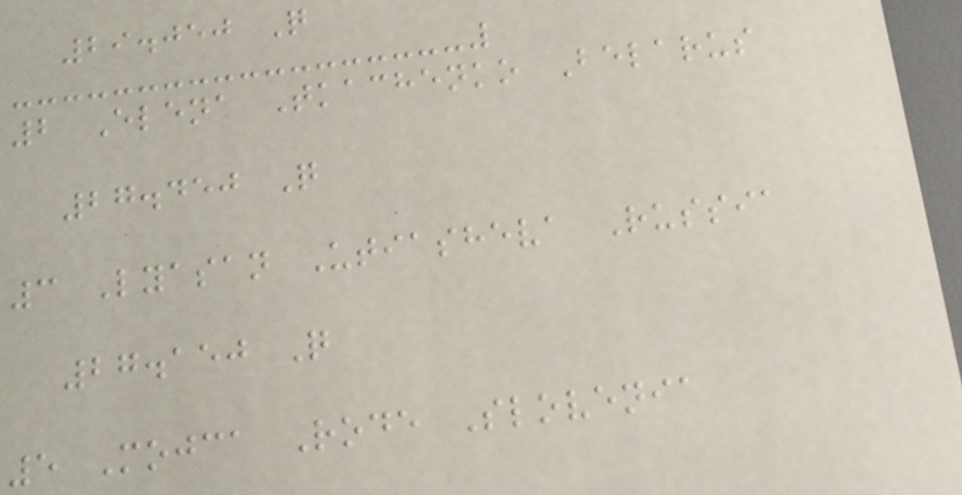29.050 Q
2 Elena Tkachenko Belarus
27.450 Q
3 Lyasan Utiasheva Russia
27.150 Q
5 Mojca Rode Slovenia
